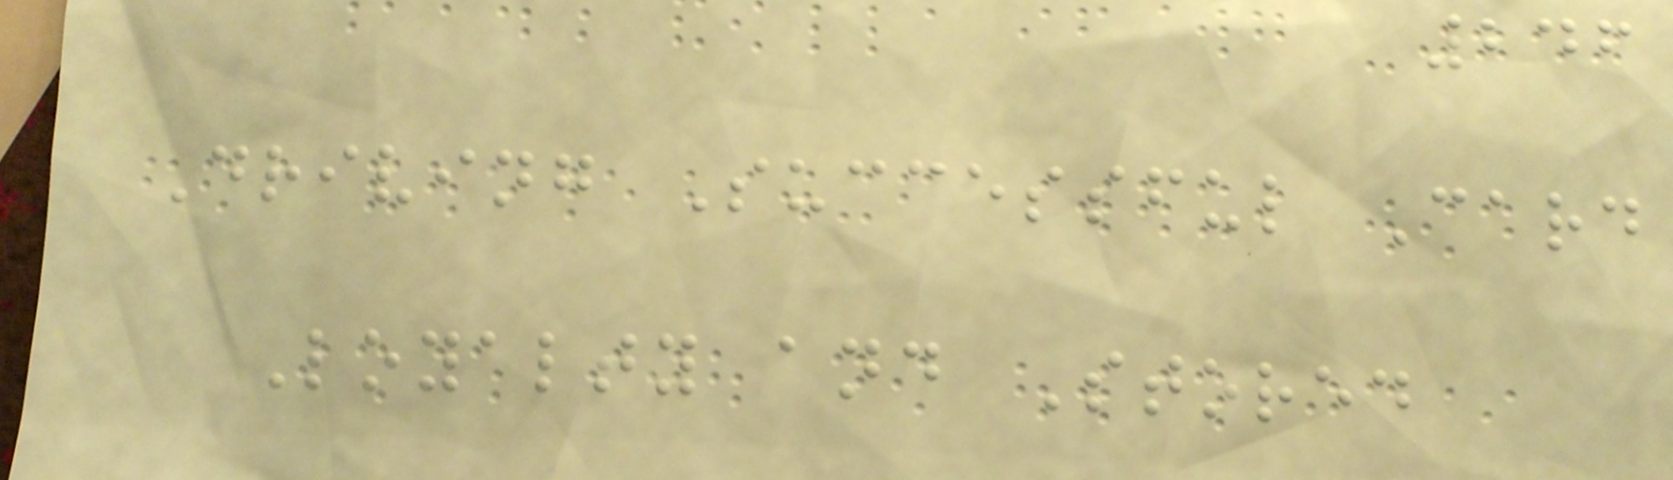246
Driving Successful Card
Loyalty and Stored
